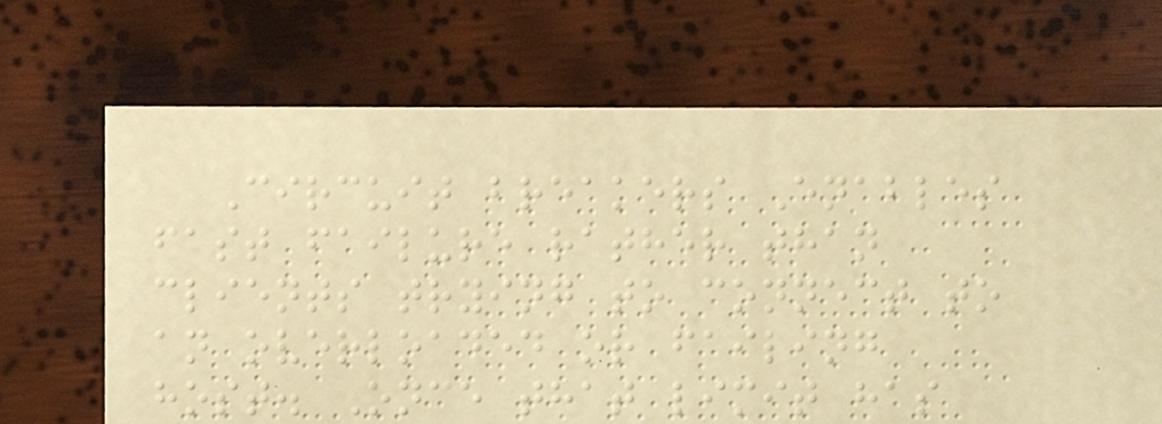Circuit breakers Enables
fast failure rather than
clients trying to connect to
an overloaded or failing
host. Once that limit has
